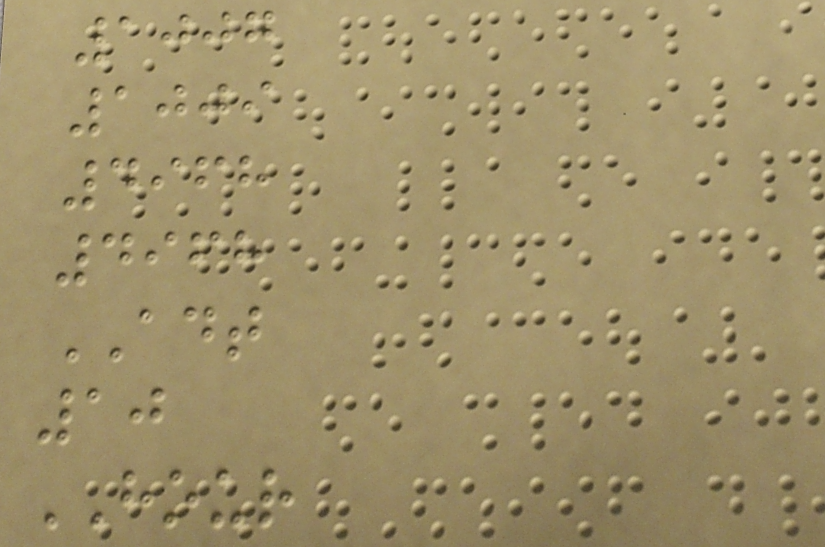1007
1009
4968
4968
ADT
10
HOUR
